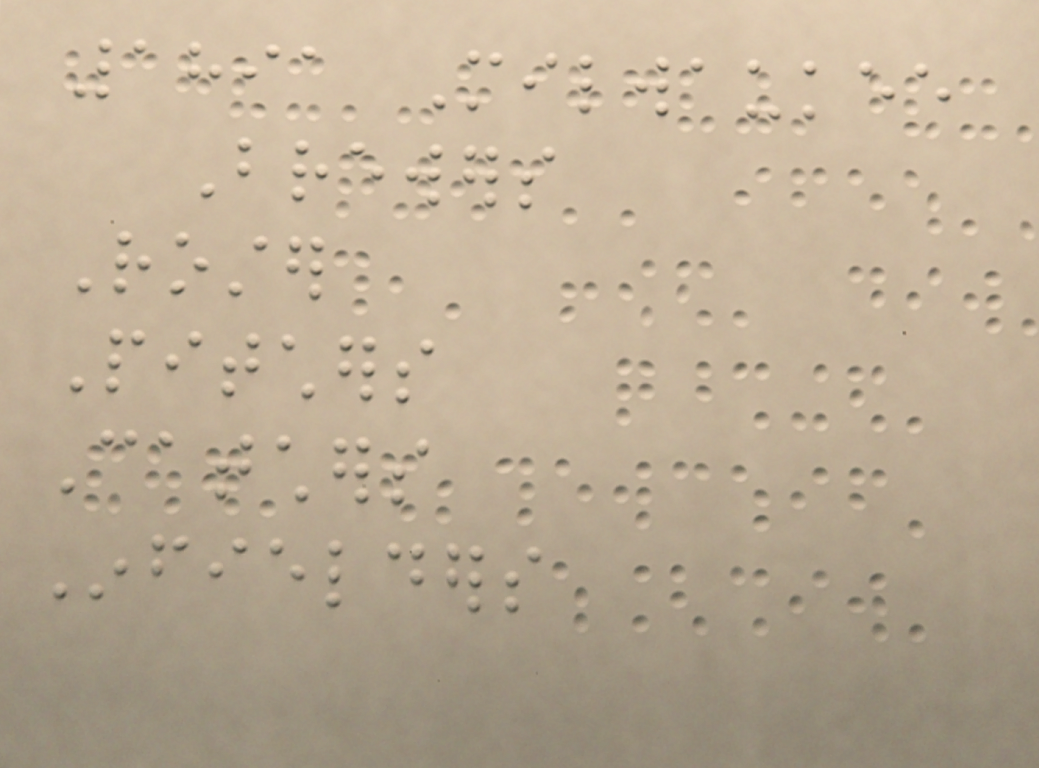1891 Milwaukee
Brewers
Roster
Pitchers
Catchers
Infielders
